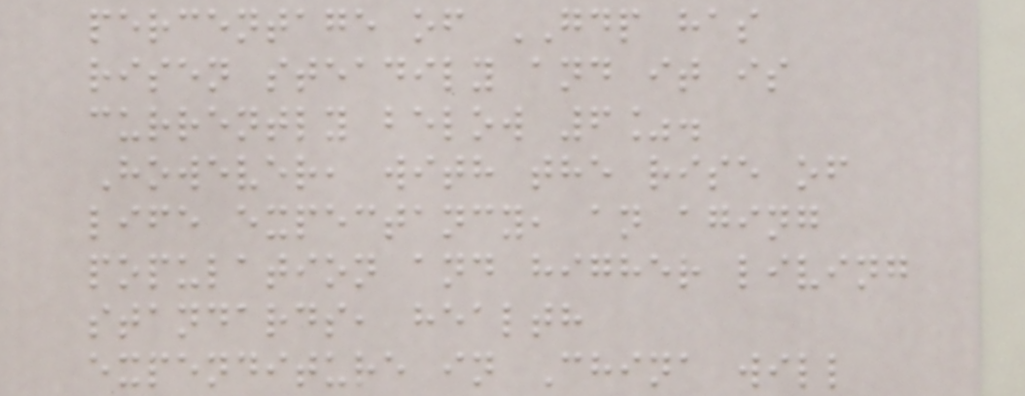percentage of GDP has
risen steadily and it is
currently below 6%.
However, with the rise of
life expectancy, an aging
population and higher living
standards, health
expenditure in China will
